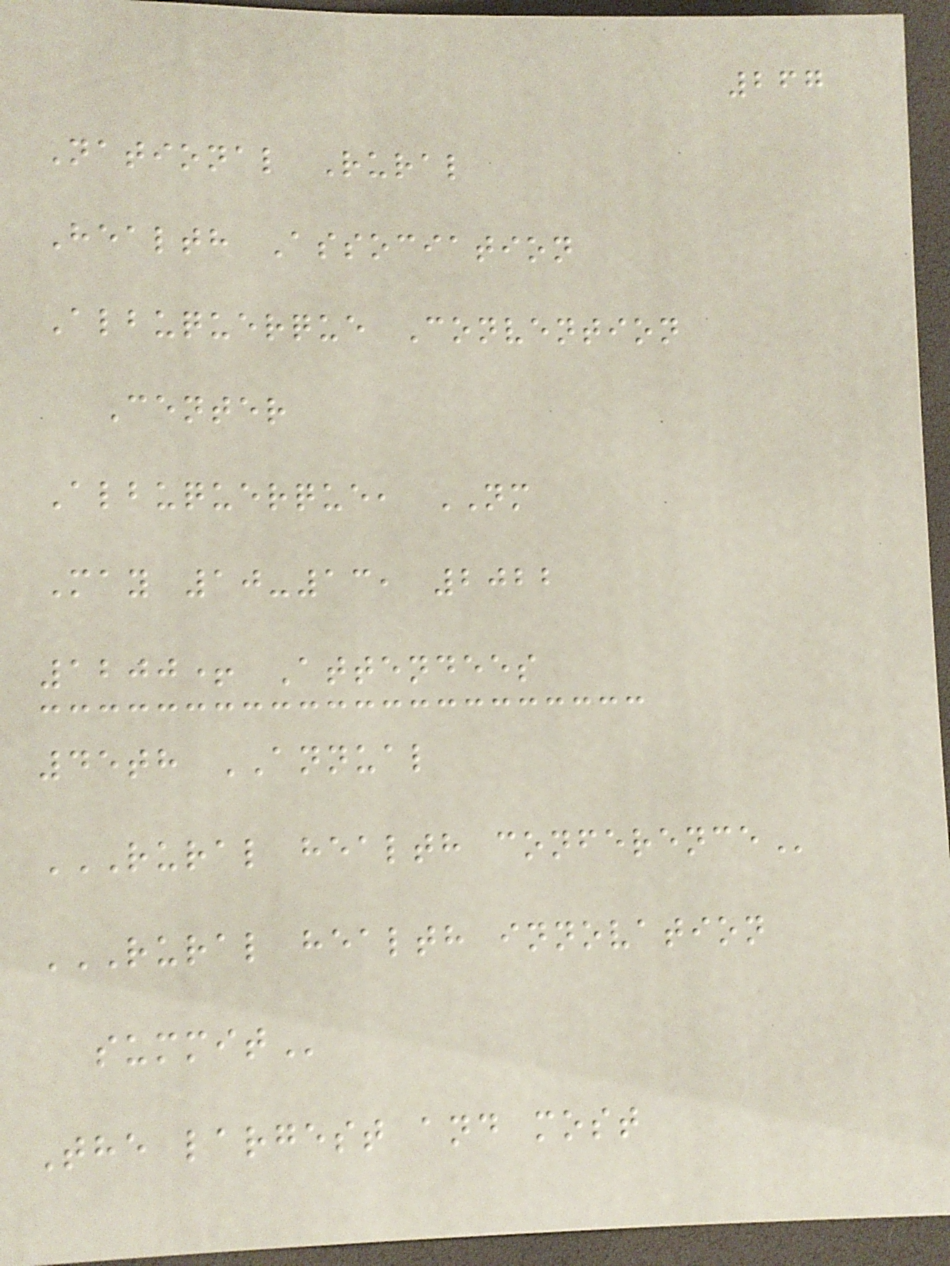267
National Rural
Health Association
Albuquerque Convention
Center
Albuquerque, NM
May 10-13, 2022
1200+ Attendees
45th ANNUAL
RURAL HEALTH CONFERENCE
RURAL HEALTH INNOVATION
SUMMIT
The largest and most
